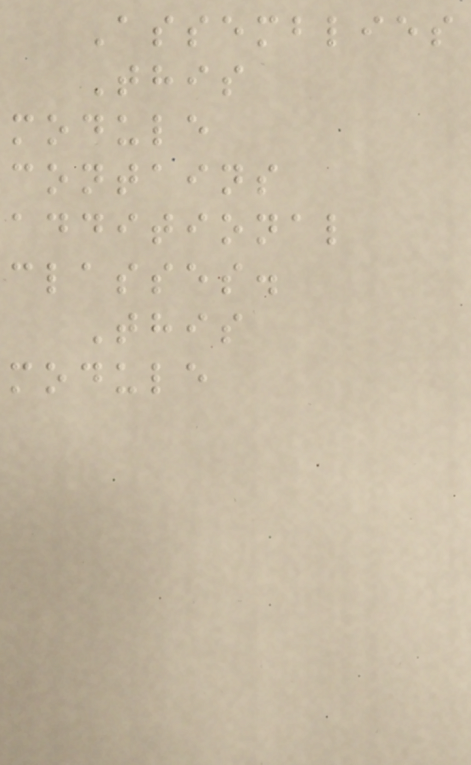Assemblies
This
module
contains
additional
classes.
This
module
